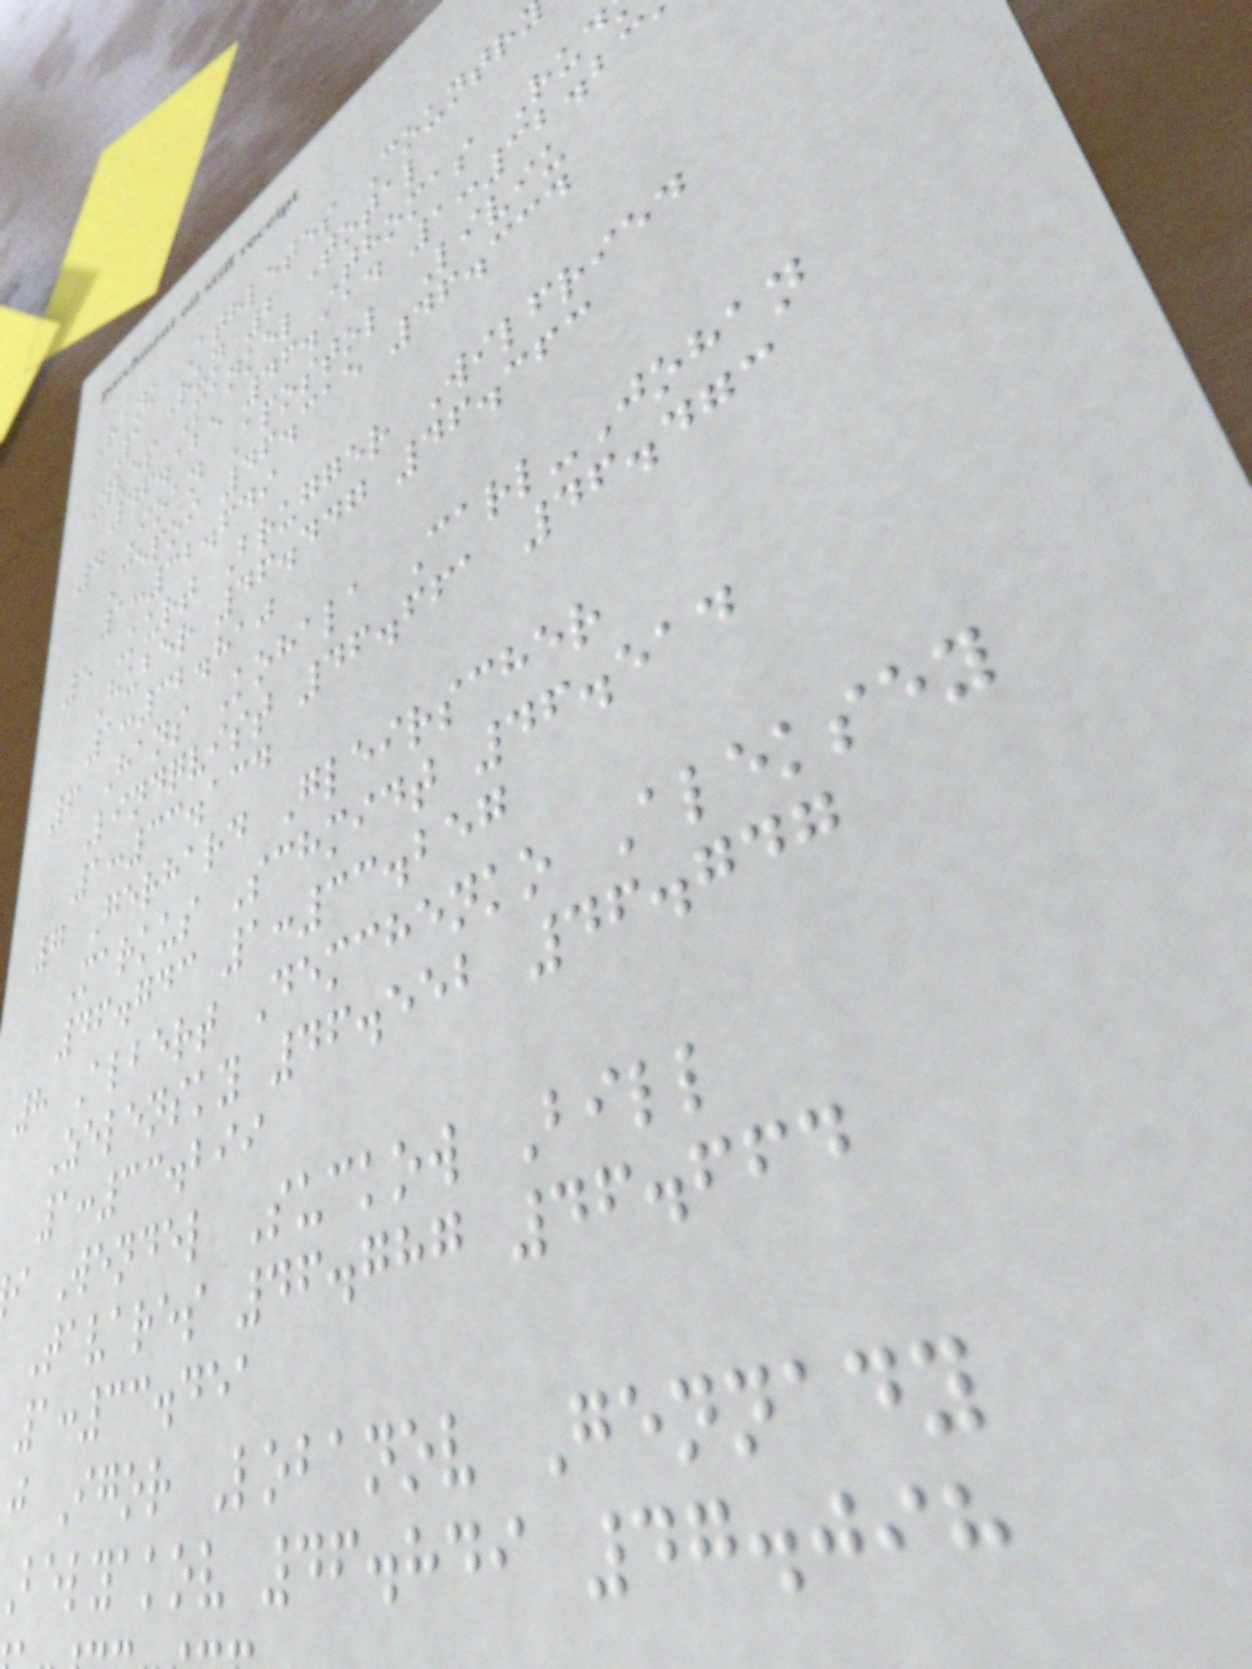Rank Athletes Countr
1 Run 2 Total
Yves Mankel Thomas Rud
46.125 46.114 1:32.23
4 Ioan Apostol Liviu
Cepoi 46.315 46.334
1:32.649
5 Kurt Brugger Wilfried
Huber 46.447 46.363
1:32.810
6 Hans Kohala Carl-Johan
Lindqvist 46.661 46.473
1:33.134
7 Gerhard Gleirscher
Markus Schmidt 46.514
46.743 1:33.257
8 Albert Demchenko Aleksey
Zelensky 46.552 46.747
1:33.299
i Wendel Suckow Bill
Tavares 46.787 46.664
1:33.451
j Igor Lobanov Gennady
belyakov 46.849 47.098
